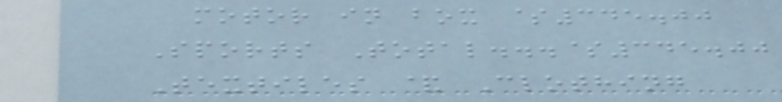motor in box $345.00
Sports Total...$345.00
Textiles & Clothing
